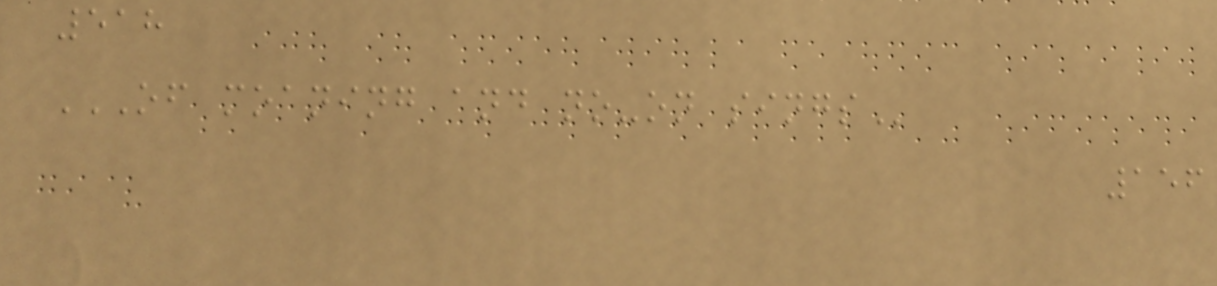518
OF MOANING AND NO-ON SINGS
156
